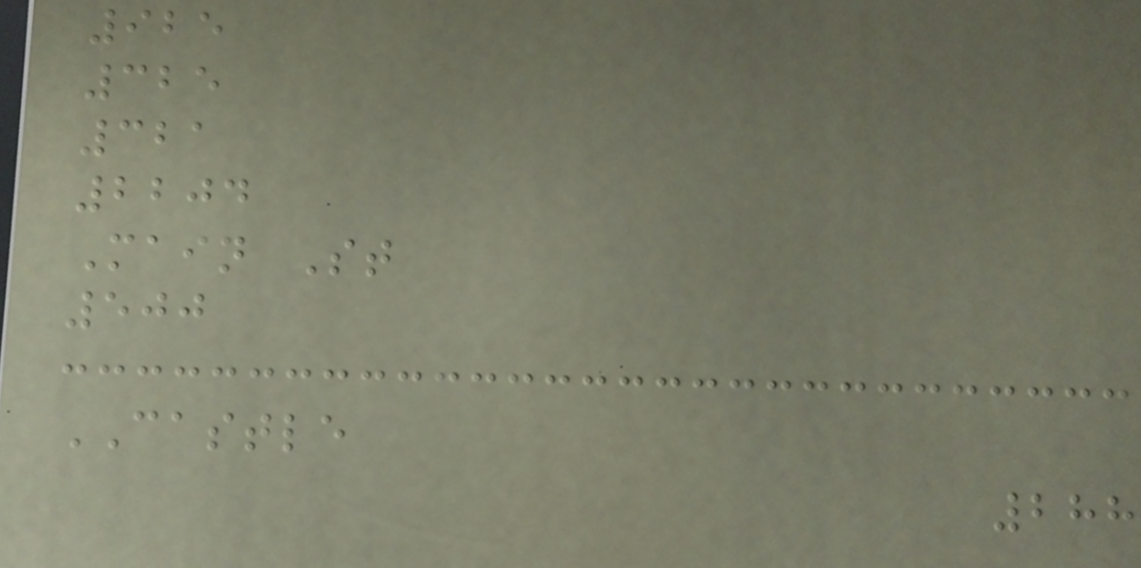925
325
321
2204
Main St
500
CASTLE
288
